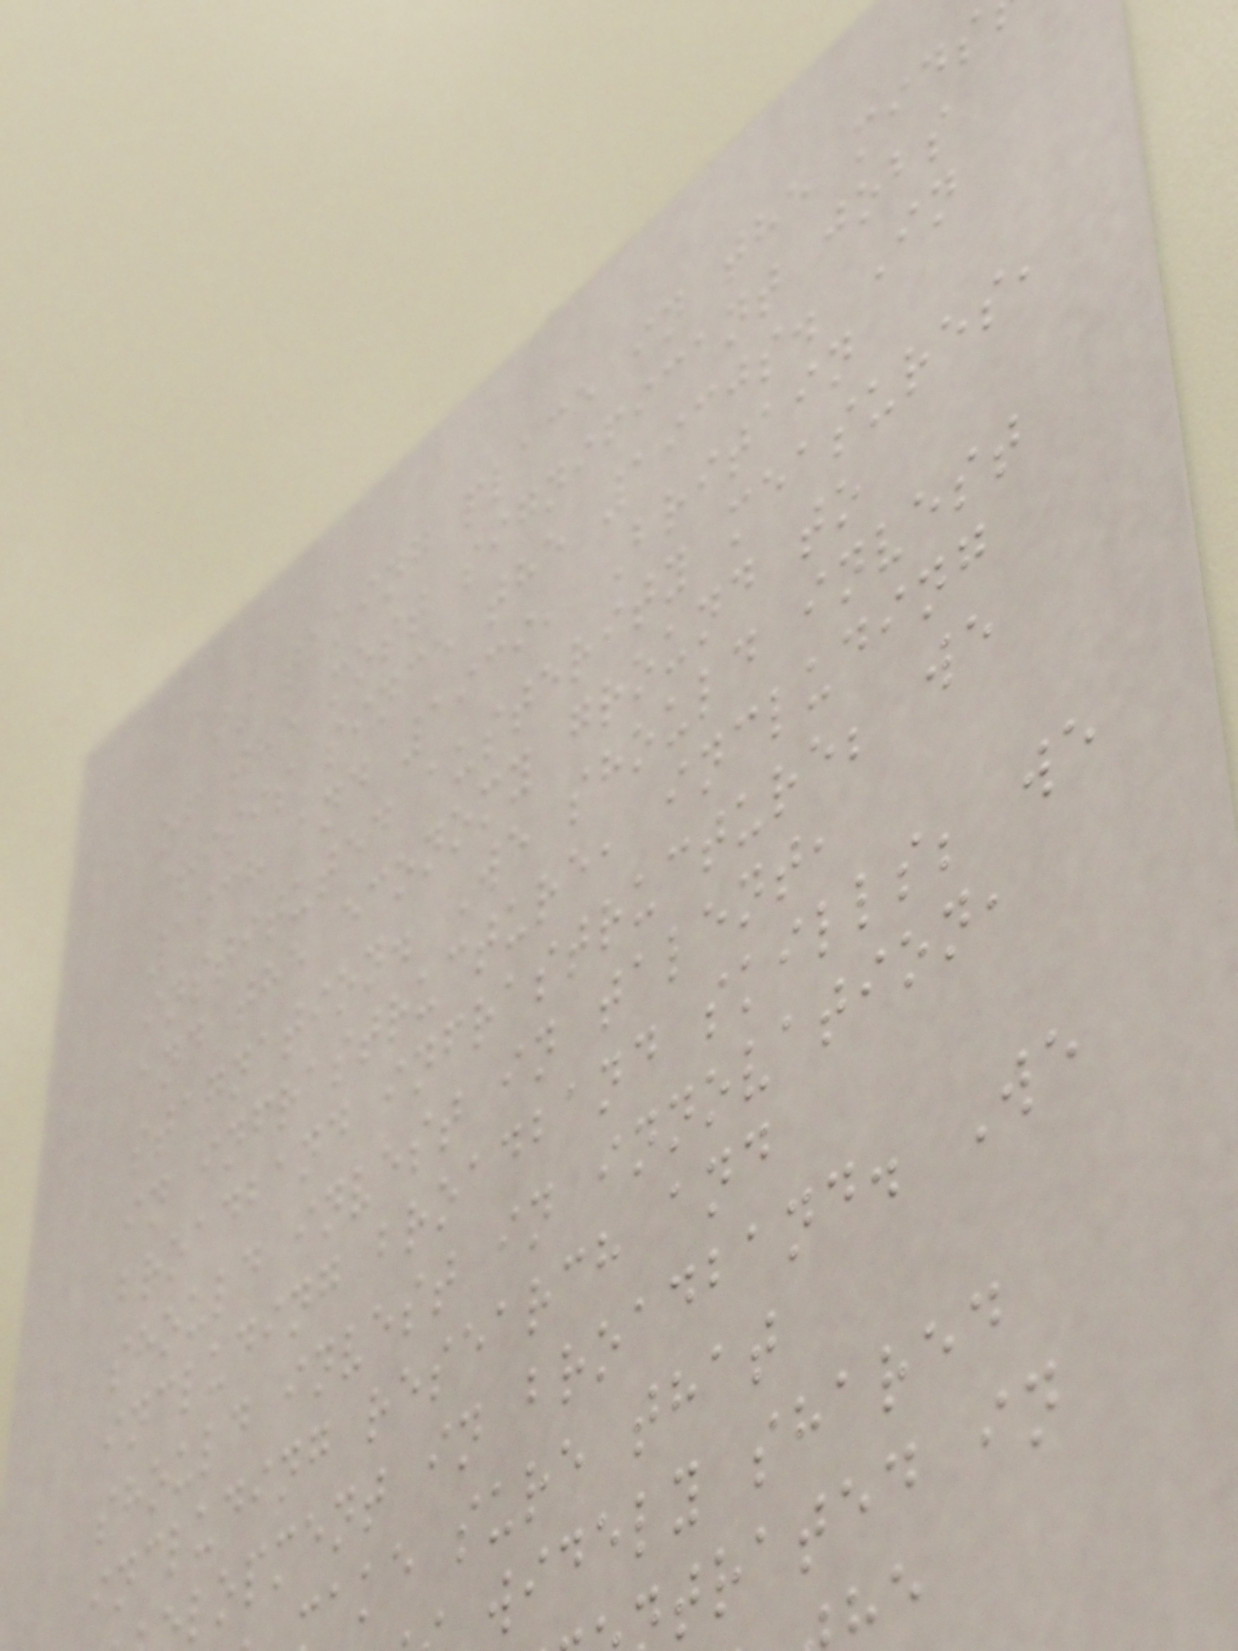is taking place in the mids
of the most significant jobs
crisis since the 1930s. In
1938 and 1939, Britain
instituted austerity measures,
and the economy ground to
stagnation. We should invest
in infrastructure, including
broadband infrastructure; we
should invest in talent,
including broadband skills; we
should invest in innovation,
including research and
lopment in broadband. We
ake sure that
widely shared
trated in
